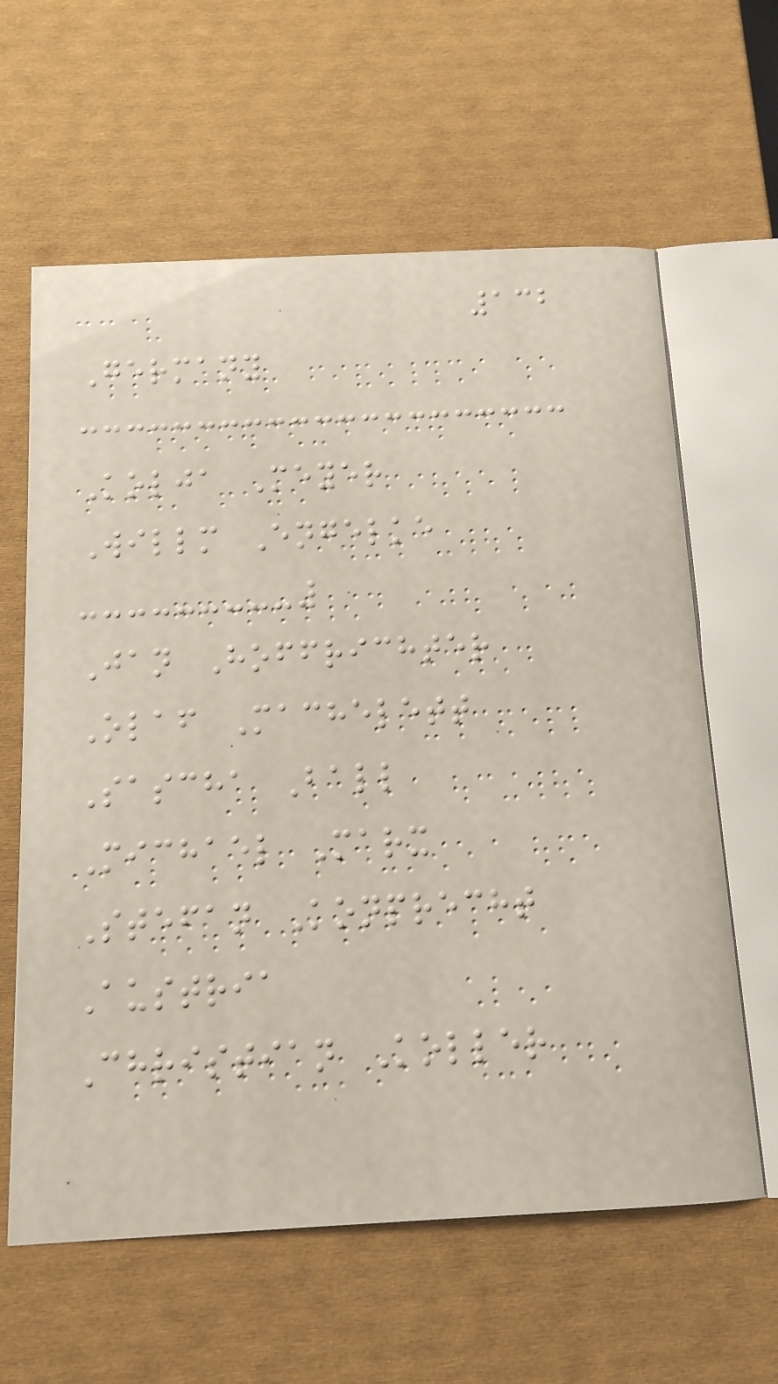132
Germany
Kolja Meyer
Willm Engelke
Jan Hoffrichter
Olaf Machelett
Sascha Ball
Michael Marx
Stefan Konprecht
Austria
Christian Koller
